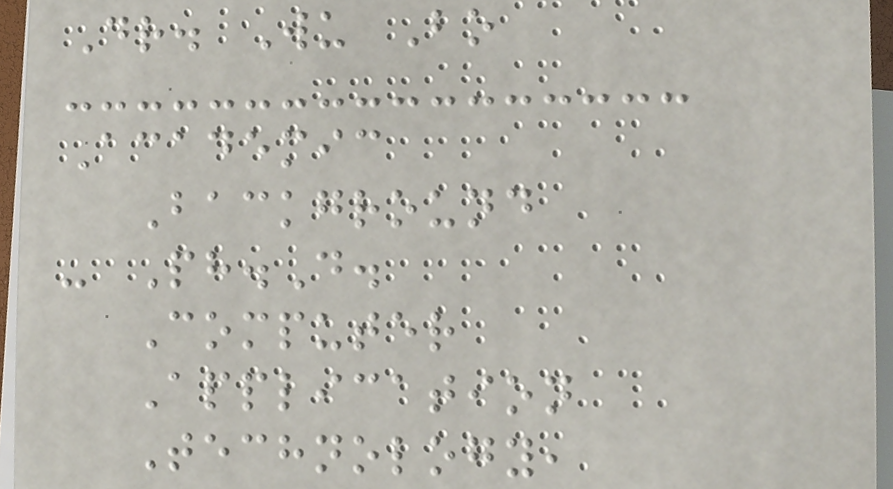Dr. Wu Bo
Academic
Background
- Ph.D.
Computer
Application
Technology,
